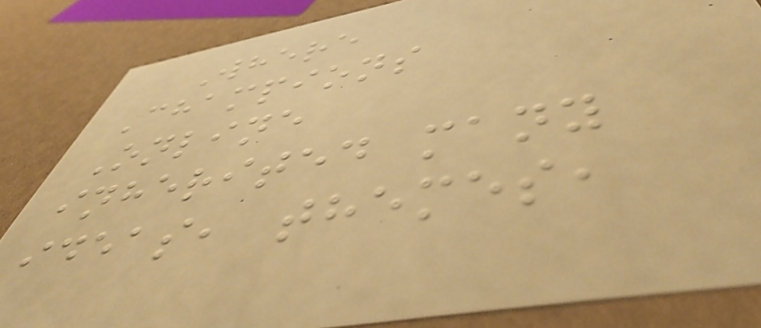Where
Champions
Online
inherited many
ideas, themes,
